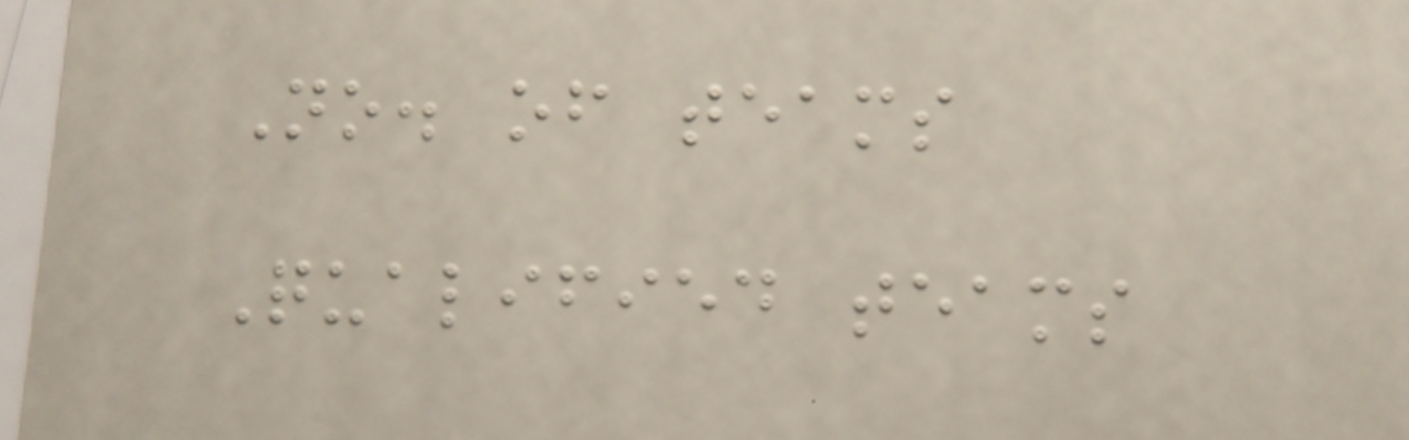No. of teams
Qualified teams
